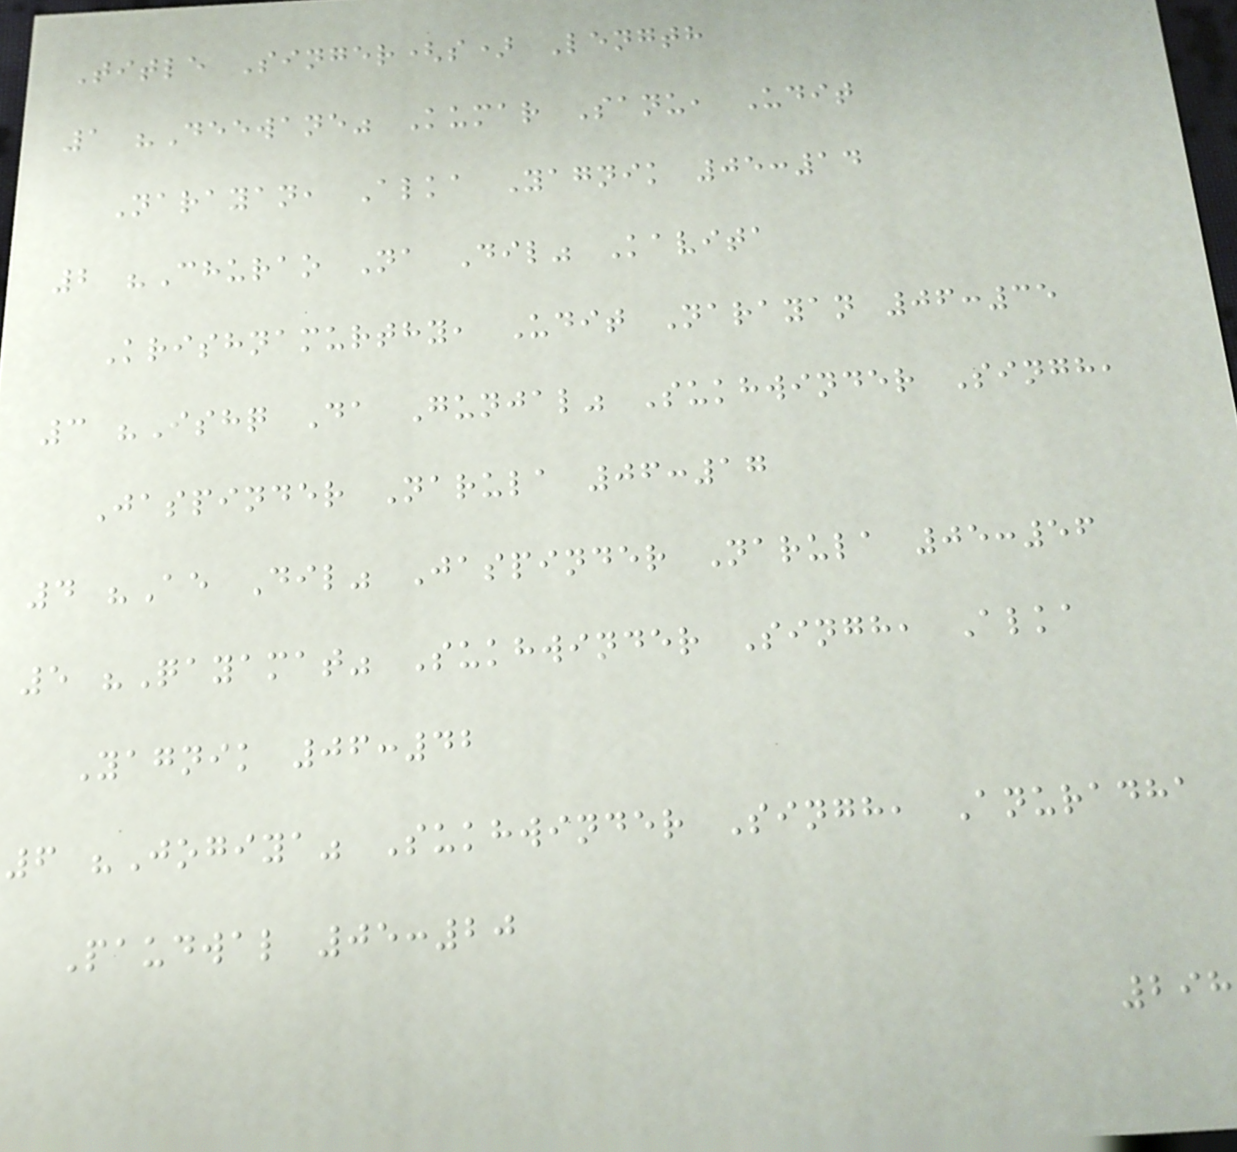Title Singer(s) Length
1 "Deewane" Kumar Sanu, Udit
Narayan, Alka Yagnik 05:14
2 "Churao Na Dil" Kavita
Krishnamurthy, Udit Narayan 06:35
3 "Ishq Da Gunjal" Sukhwinder Singh,
Jaspinder Narula 06:17
4 "Ae Dil" Jaspinder Narula 05:56
5 "Qayamat" Sukhwinder Singh, Alka
Yagnik 06:42
6 "Jogiya" Sukhwinder Singh, Anuradha
Paudwal 05:20
298
